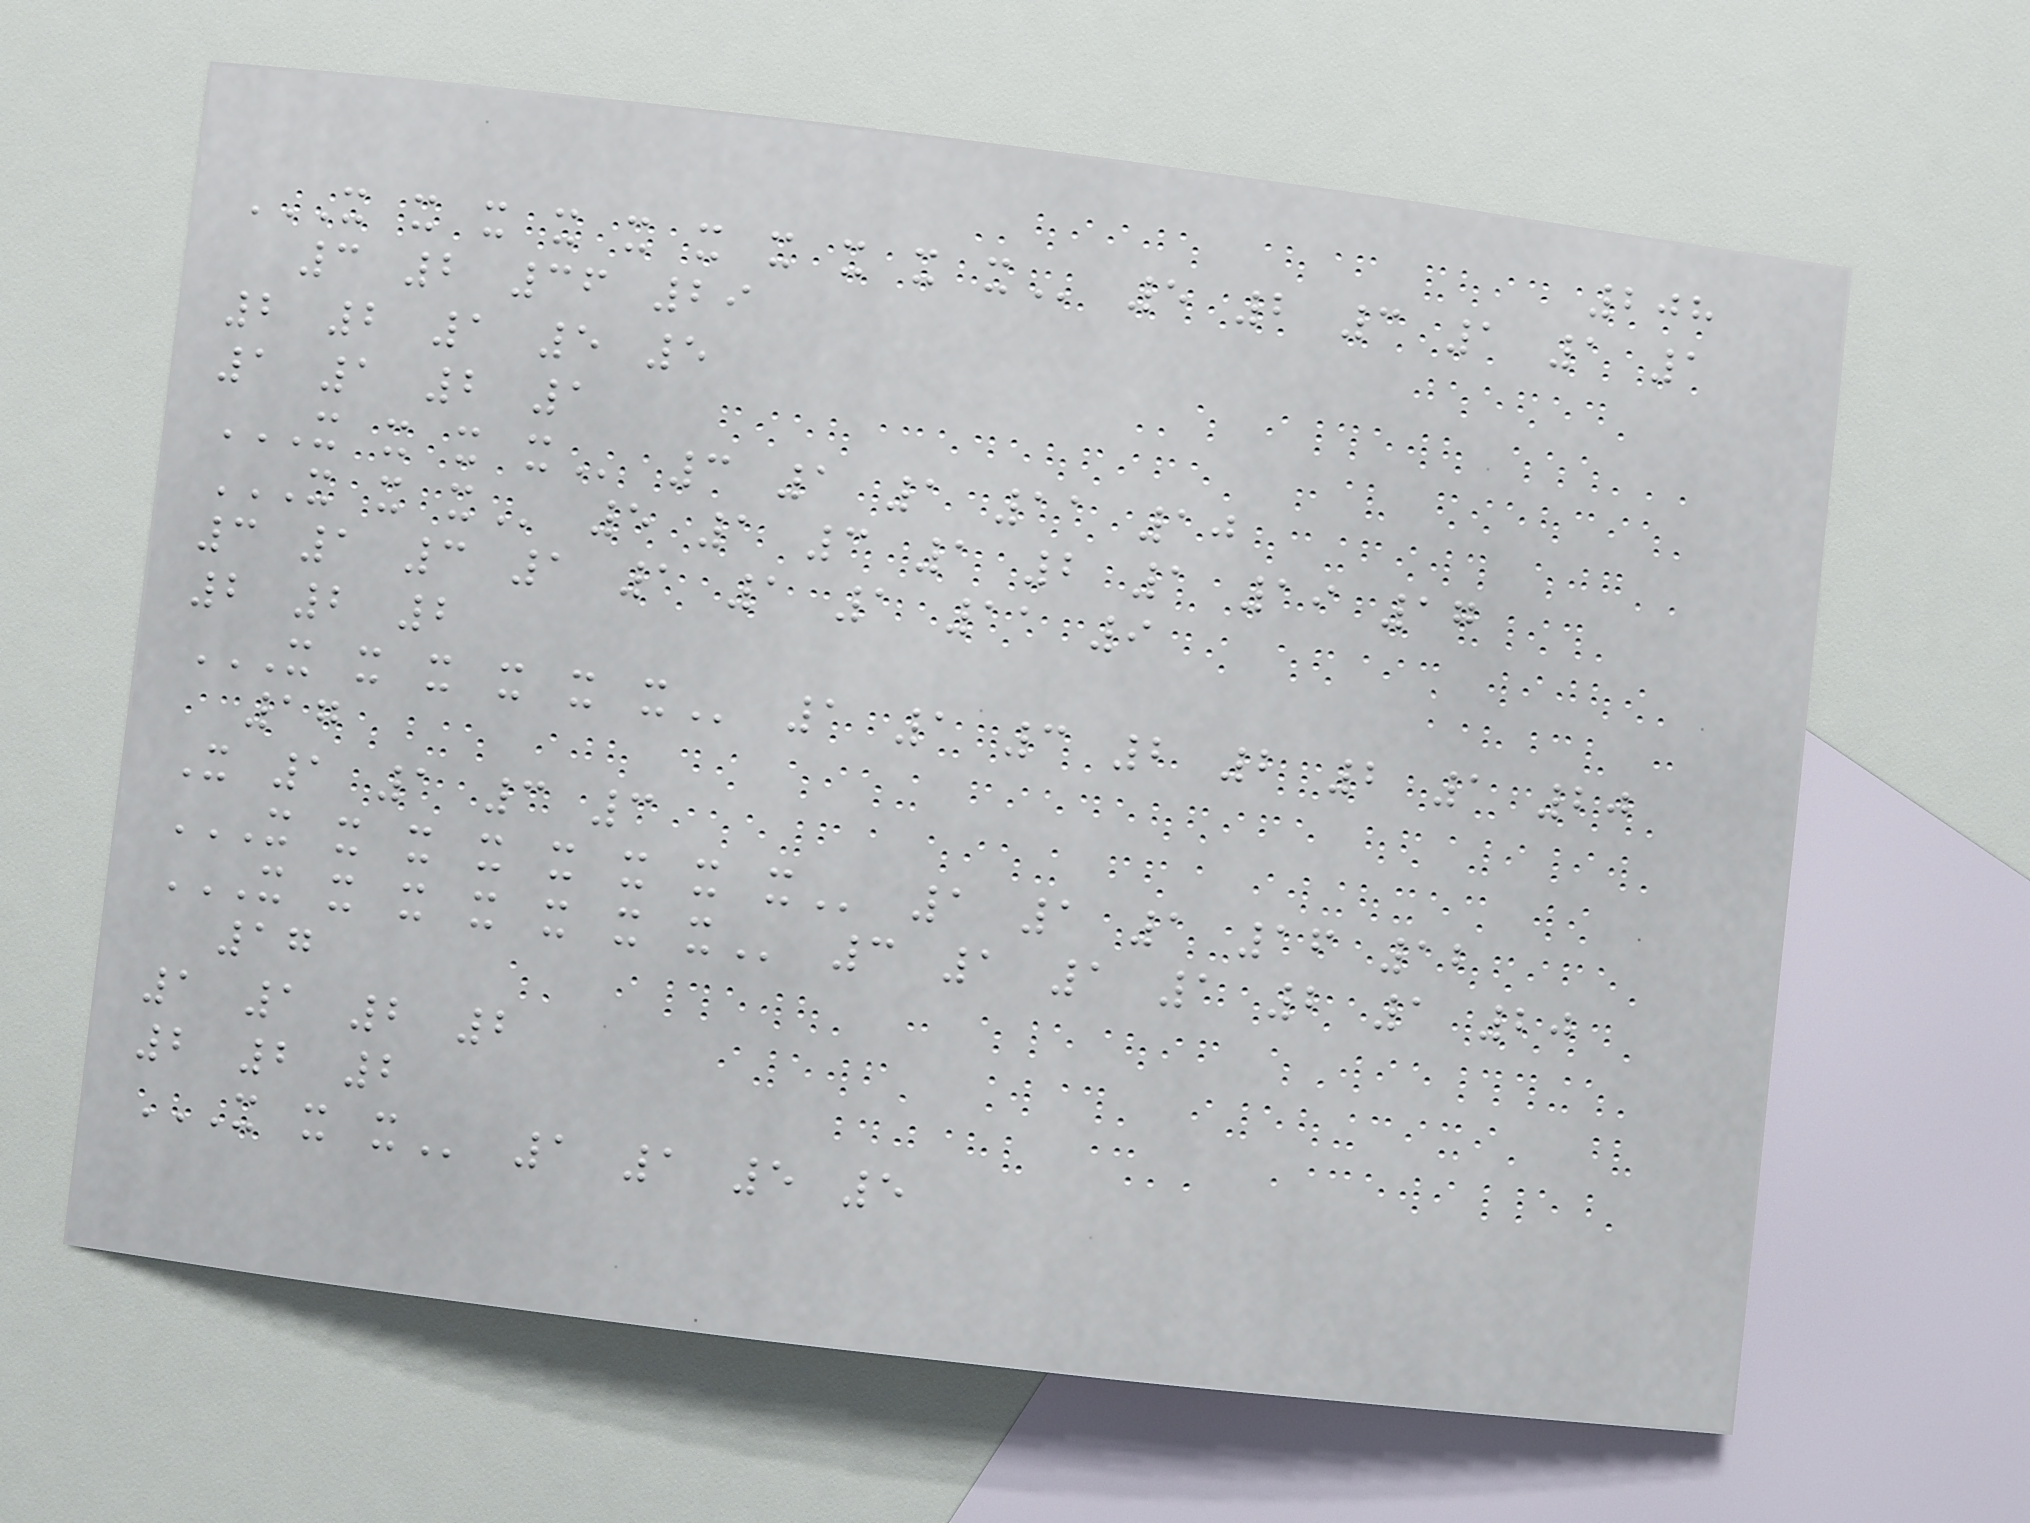208
X X X X X X X X X X 5 2 3 1 1 1
3 2 36 29
2 2 1 5 5
1 1 2 1
X X X X 3 1 1 11 10
X X X 5 1 3 1 2 1 19 17
3 1 3 1 1 1 1 11 9
2 2 2
X X X X X X 1 1 3 2 2 2 1 20
17
X 1 1 3 3
X X X X X X X X 1 1 1 16 12
X X X X X X X 3 1 1 1 2 1 20
17
1 1 2 2
2 2 2
X X X 1 1 5 5
